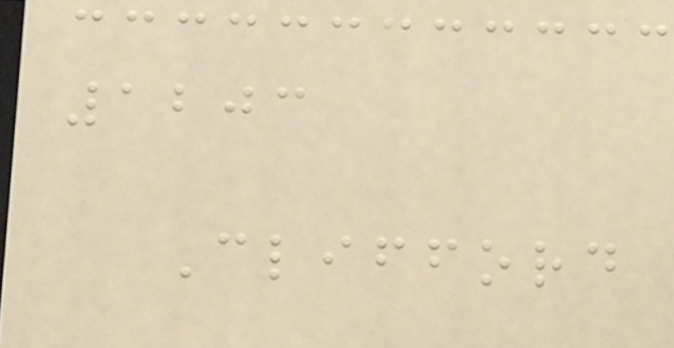1203
Clifford
